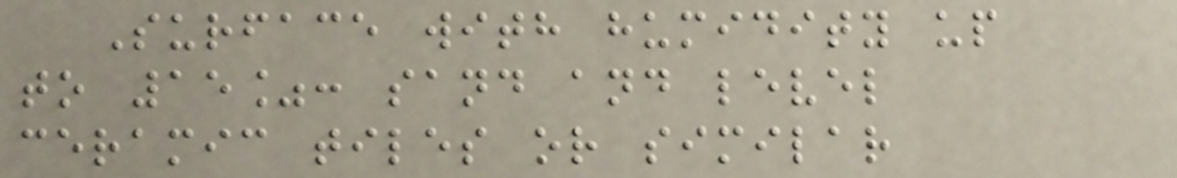Surface with humidity up
to 15%: sand and level
ceramic tiles or similar
